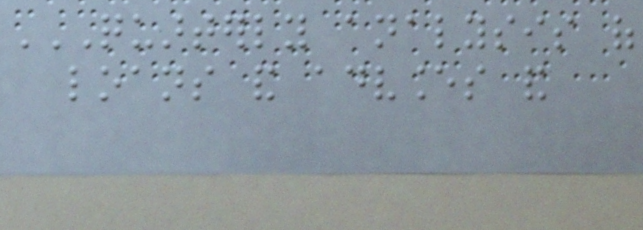QUARTERLY ANALYSIS OF
LOANS AND ADVANCES AND
